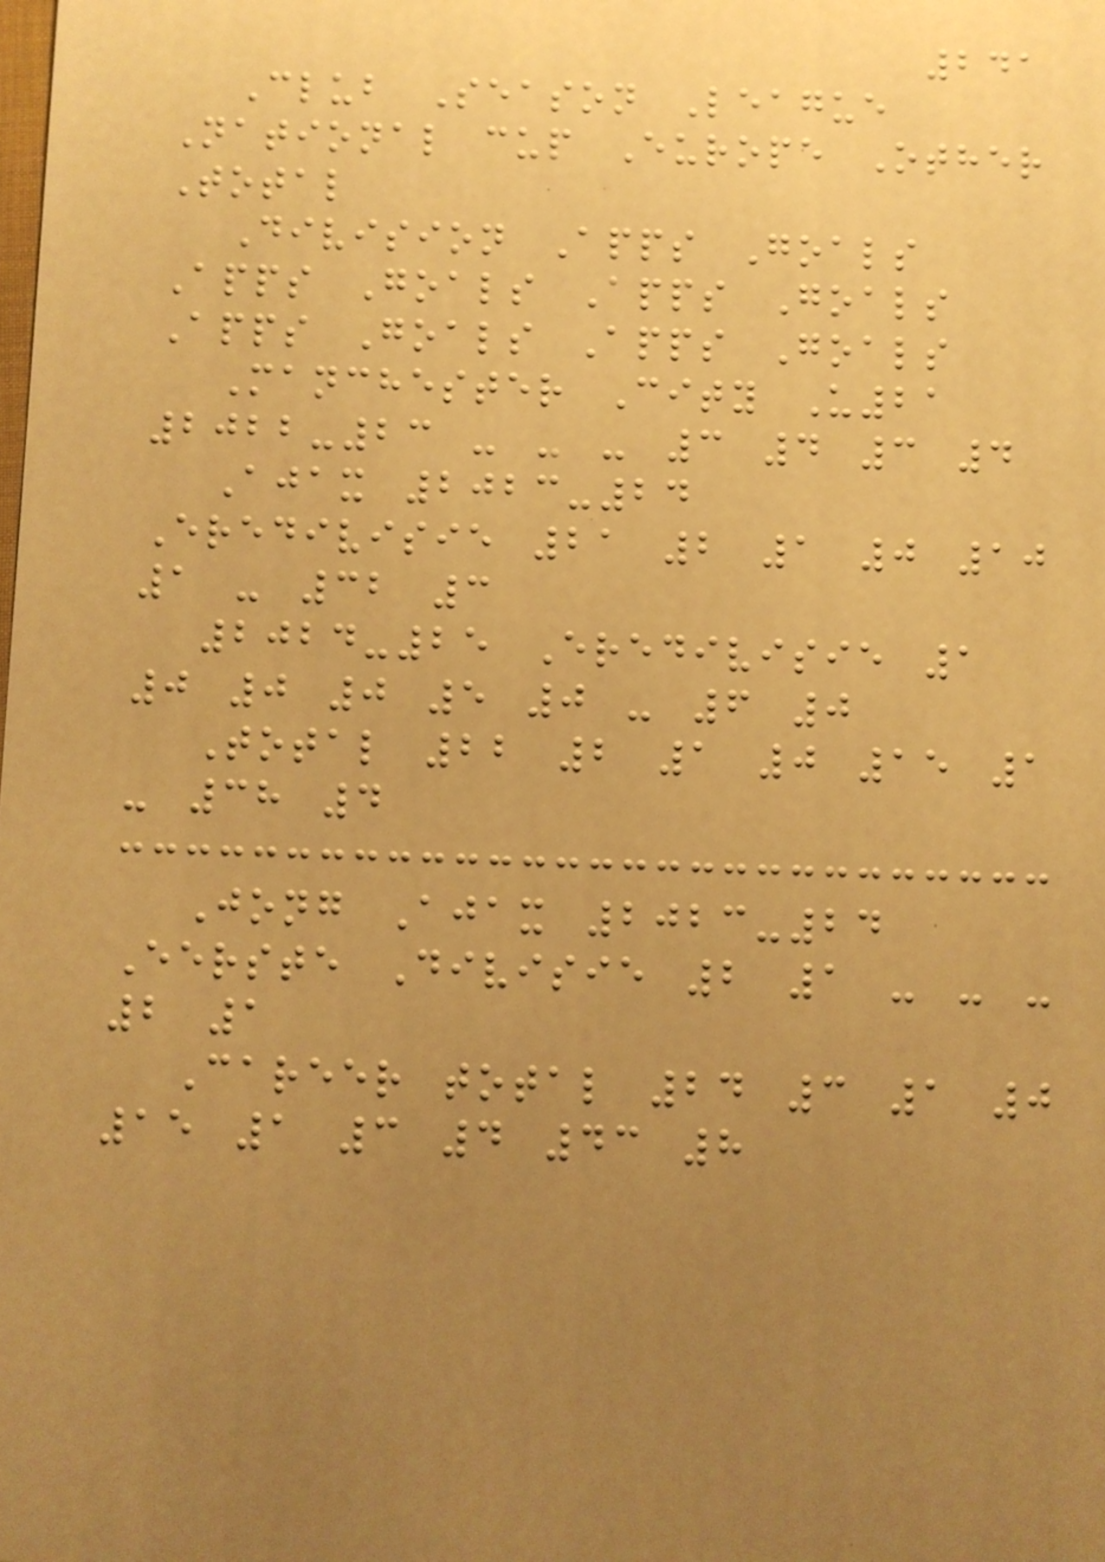241
Club Season League
National cup Europe Other
Total
Division Apps Goals
Apps Goals Apps Goals
Apps Goals Apps Goals
Manchester City U21
2022-23 - - - 3 4 3 4
Ajax 2023-24
Eredivisie 21 2 1 0 10
1 - 32 3
2024-25 Eredivisie 1
0 0 0 5 0 - 6 0
Total 22 2 1 0 15 1
- 38 4
Jong Ajax 2023-24
Eerste Divisie 2 1 - - -
2 1
Career total 24 3 1 0
15 1 3 4 43 8
